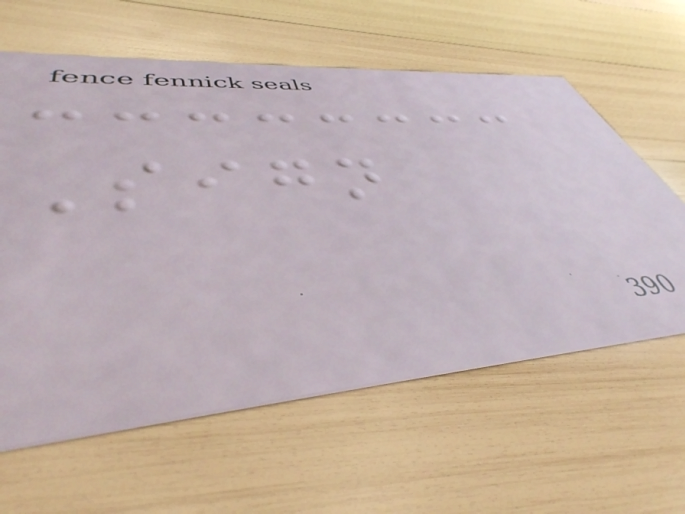Sign
